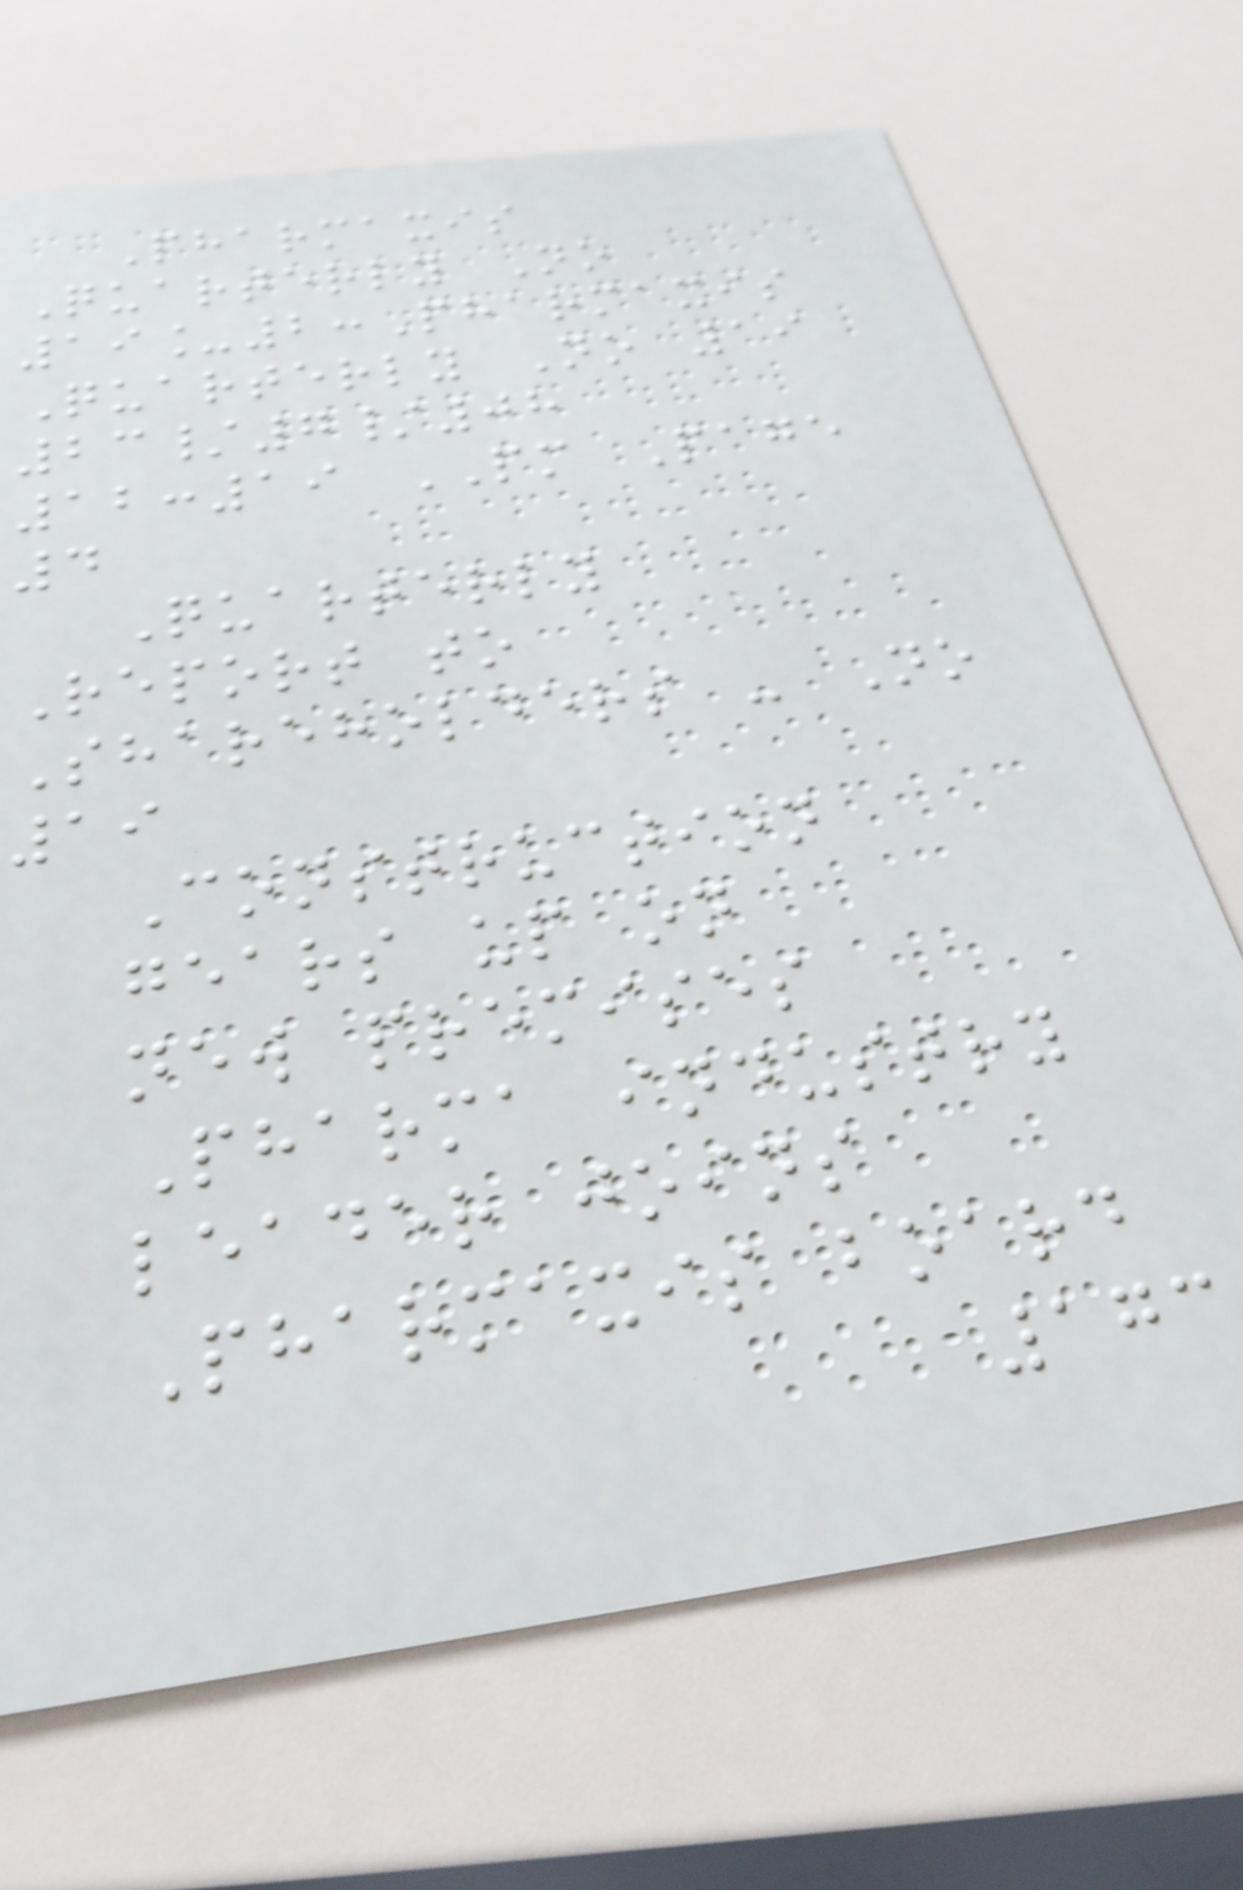Pharmaxis
Quarterly No
19_2:Pharmaxis
Quarterly No 19
23/7/08
12:19 PM Page
4
Quarterly
Report to
Shareholders - No
19
Construction
gears up on
new premises
Pharma industry
leader joins
Pharmaxis board
173
